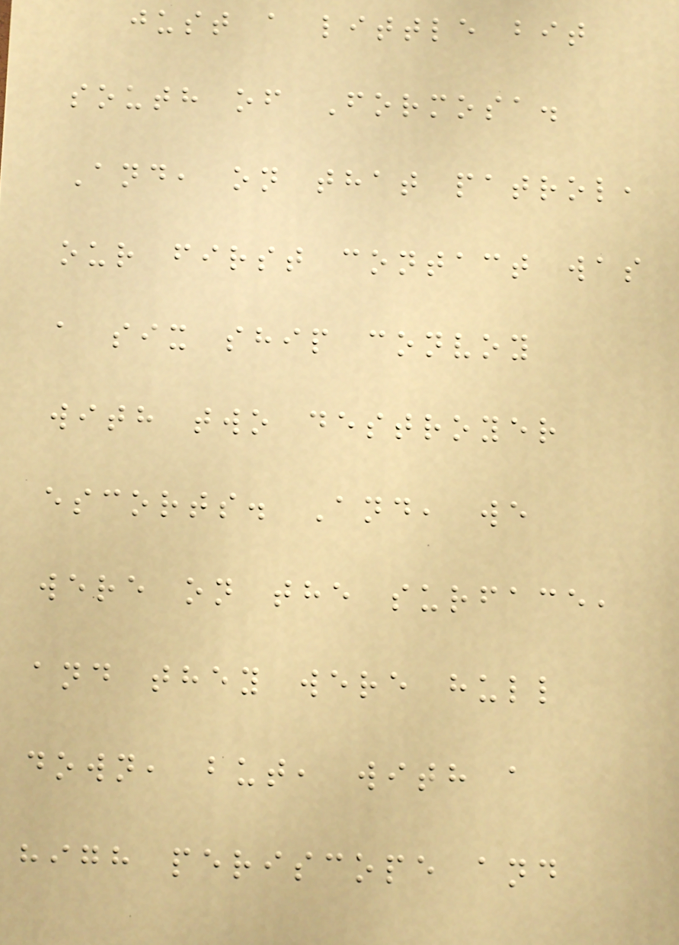just a little bit
south of Formosa.
And, on that patrol,
our first contact was
a six ship convoy
with two destroyer
escorts. And, we
were on the surface,
and they were hull
down, but, with a
high periscope and
